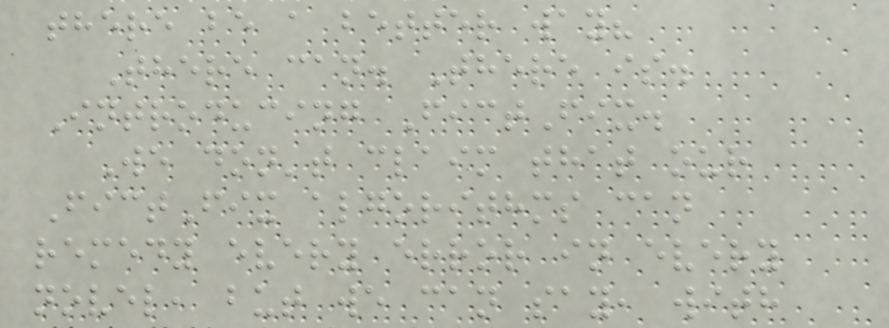there be a better way?
There can. There is.
Introducing FictFix.
We don't claim that our
FictFix algorithms can
remedy every error in every
novel, but we can say, with
